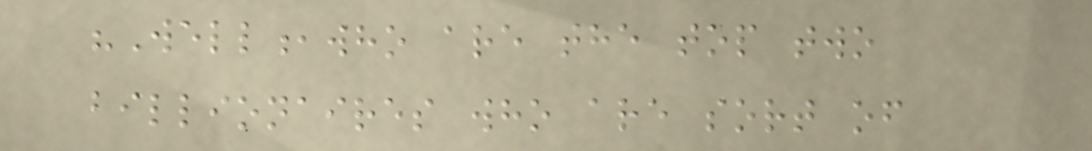"Well,who are the top two
billionaires who are sort of
